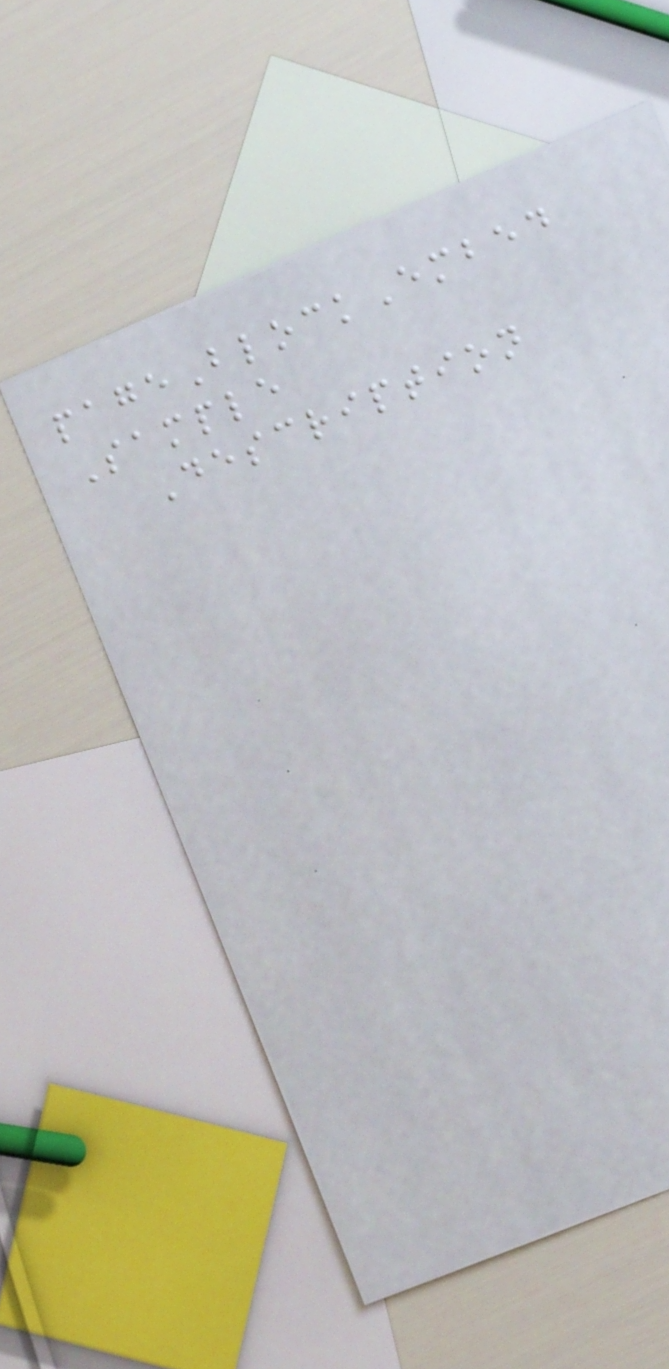pageBlockEmbed
Sample
Description
